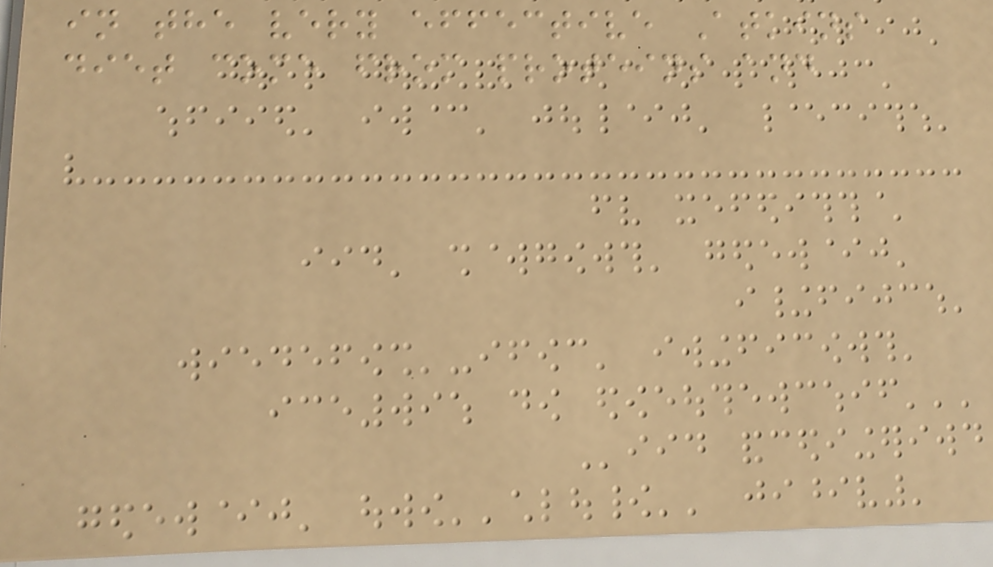in the very effective Atkins
diet come from proteins and
